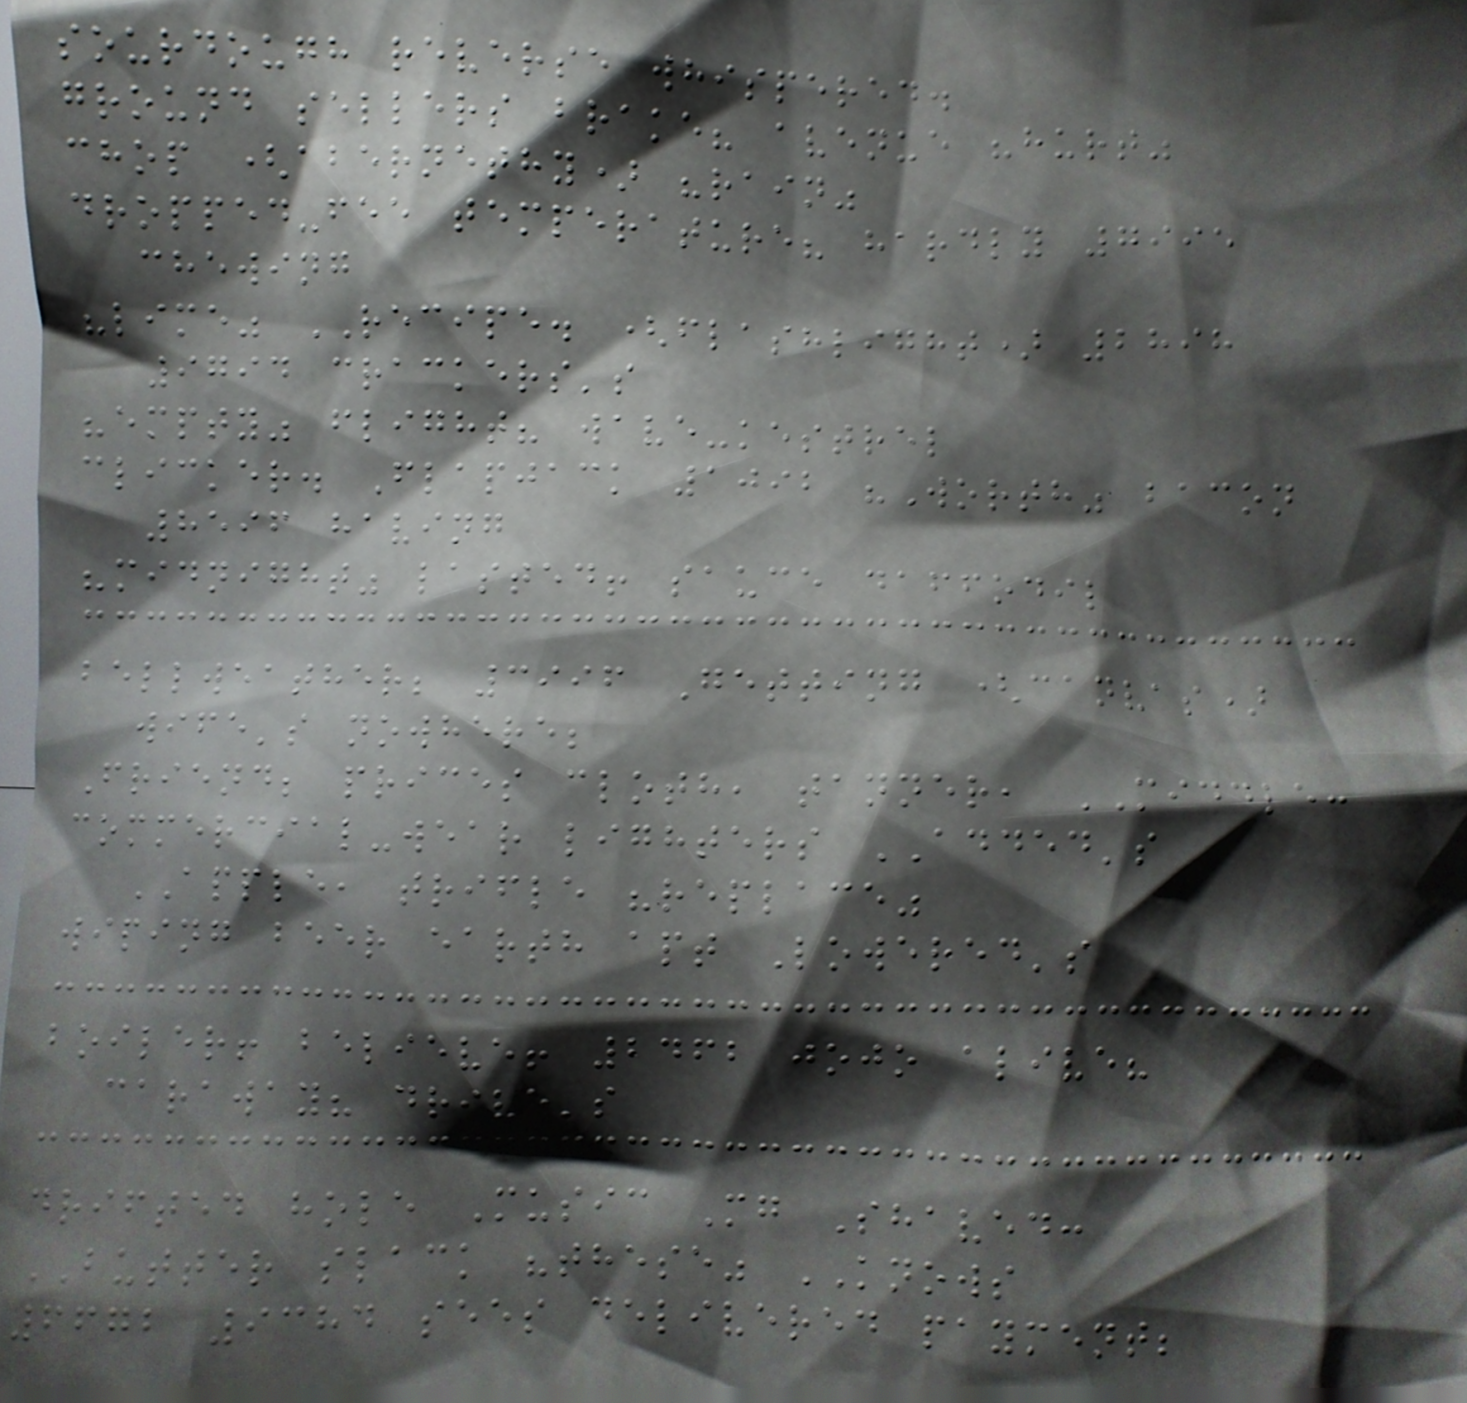sourdough reverse whispered.
ground sellers brake? avenue "hurt"
chop (abernethy) "rain"
dropped-fee temperature? hardly 7995
chewing
"lime" RECIPE. (flashlight) 2898
9794 crackers's
"empty" flight? wave-kestrel
clicker. Flapjack 1092 "Worth" bacon
8596 having
"midnight" lasted! sauce daffodil
bellweather; 3996 Getting (canvas)
wife's nowhere;
Friend; prices cloth, tanner, MIDDLE:
commercial-wear lighters ADDED's
APPLE, trifle "replace"
wiping beer earth apt Lowered's
boiler! believe! 2462 jojo alive?
caraway? drive's
drifted hole Music Mg Shaved:
BUTTER slack "these" KNOWS
6672 9384 sees delivered payment;
